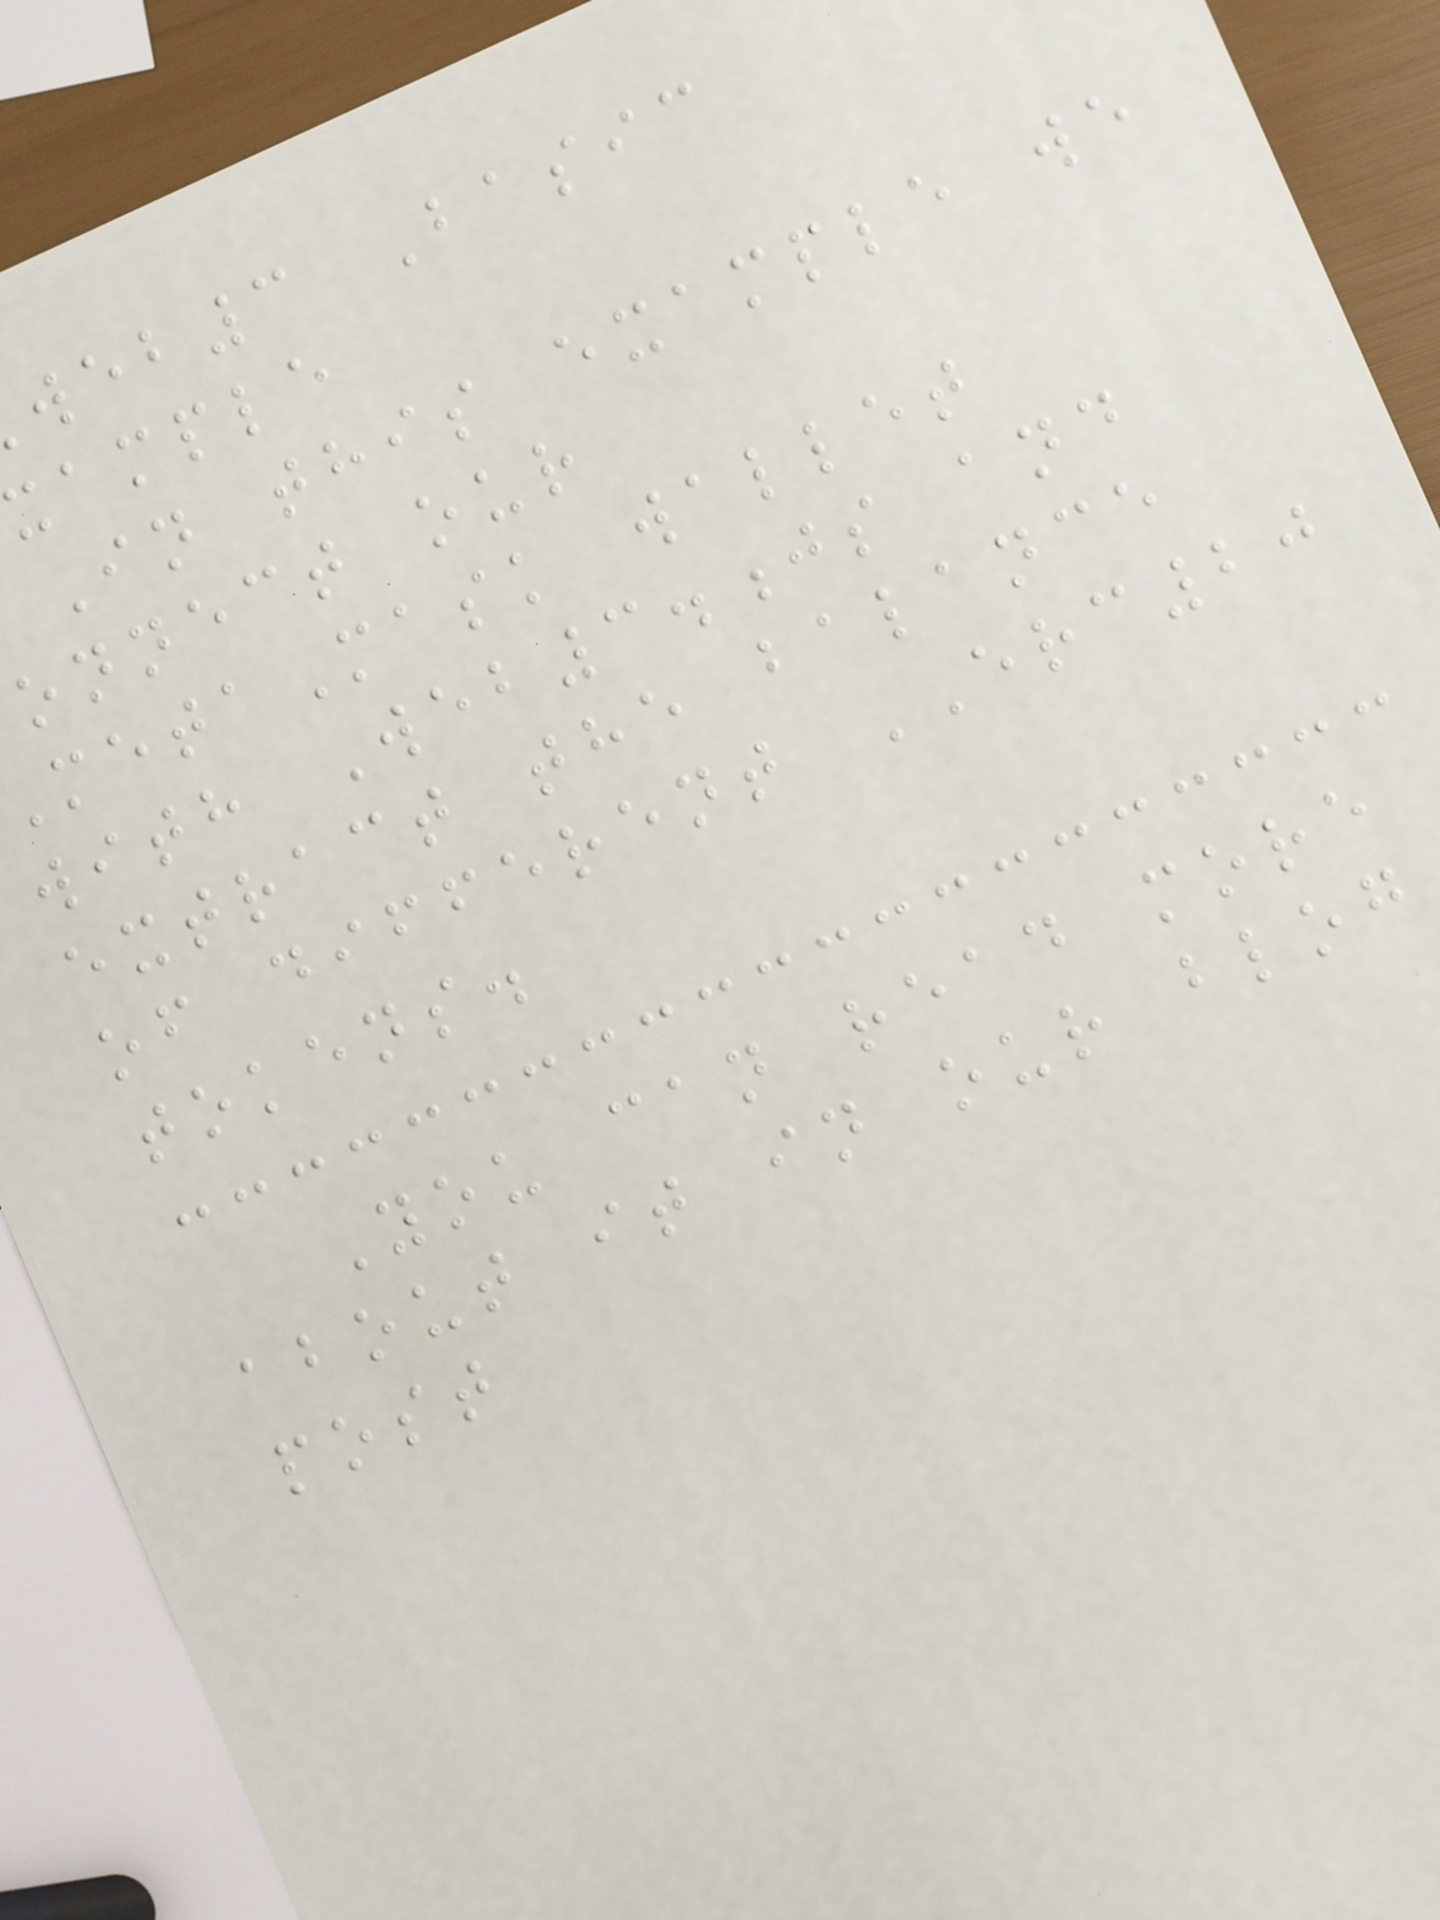web3 Basic
xample
In this example we
onnect our
etaMask wallet
with Web3.js and
extract the balance
of different ERC20
tokens.
You can read more
about it in our blog
post
